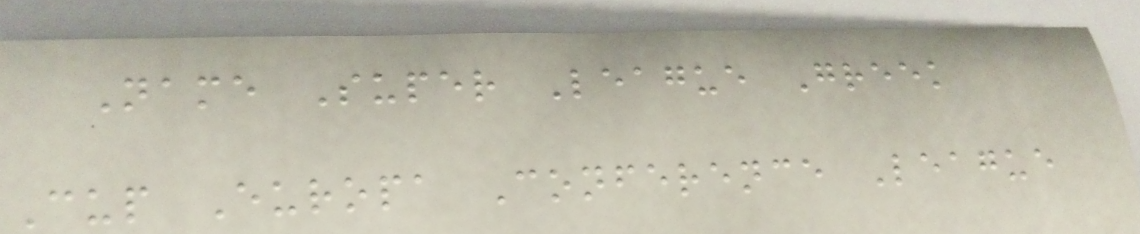Name Super League Greek
Cup Europa Conference League
